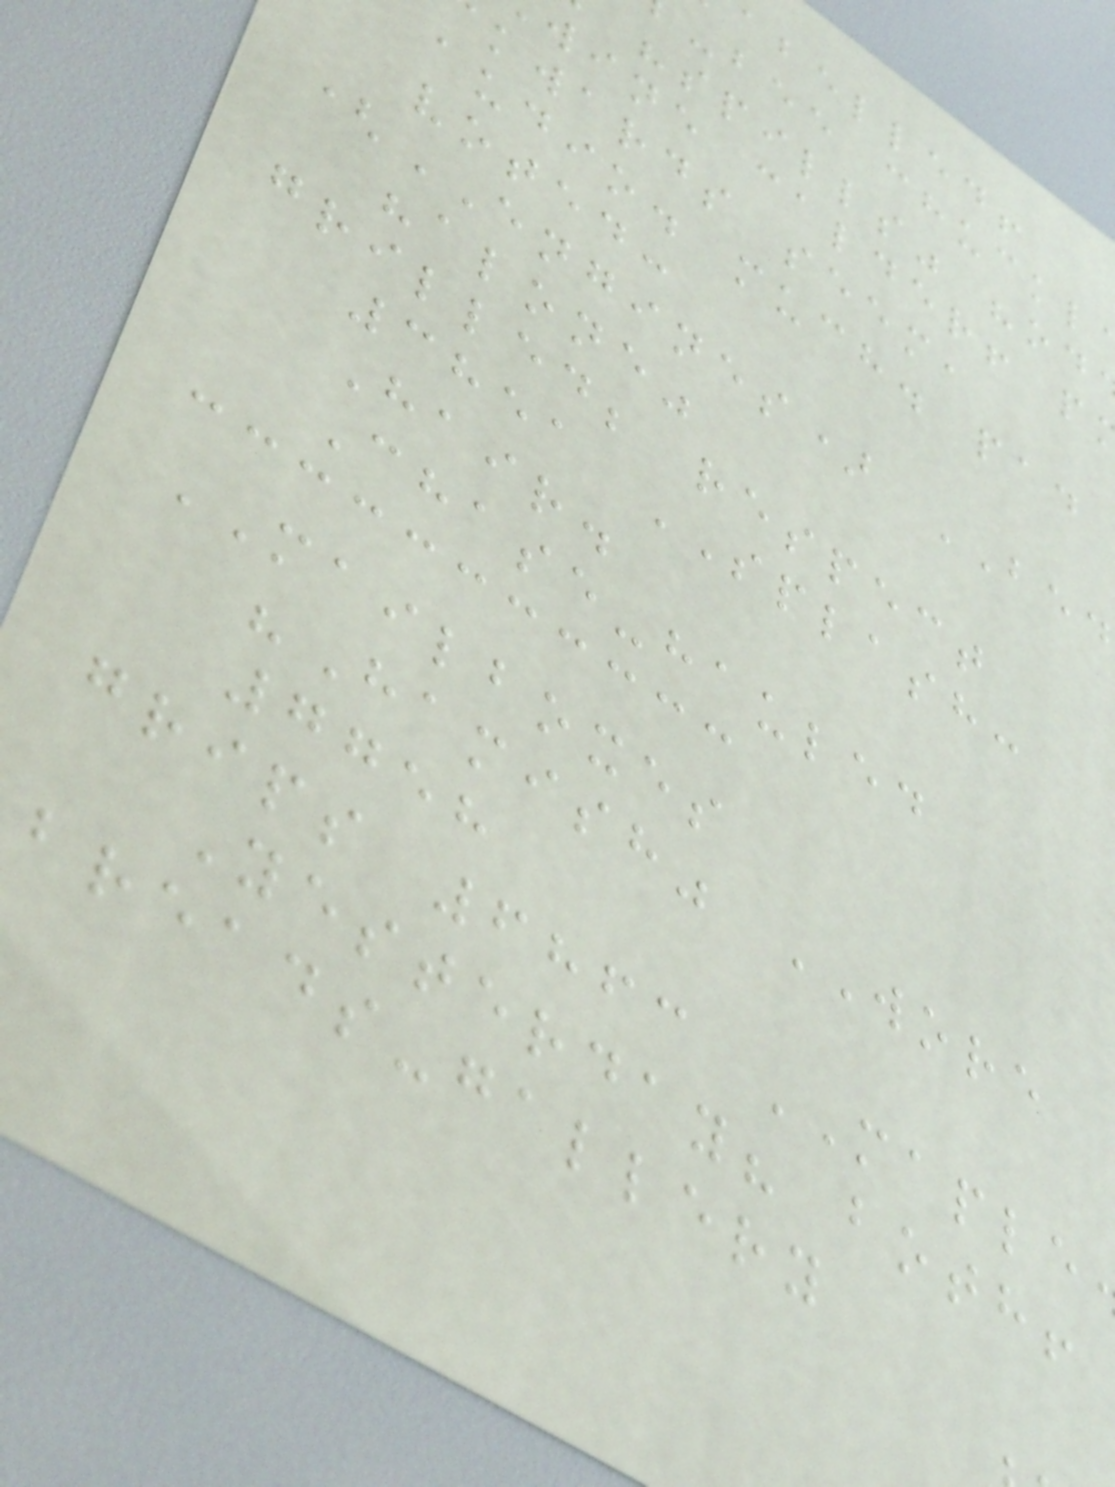abelled!
-bee chuckl
"spills" "od
wine calder! p
kwards seem,
audio. much. pad
voted:
(ENGINES) BED
"alone"
grilled; respect
3851 SPLASH:
Hair.
Chase-hauled
MAILBOXES
"Hamish" WORE
7758
grips 6863 MAPLE
Yesterday? both!
breads-gallery
